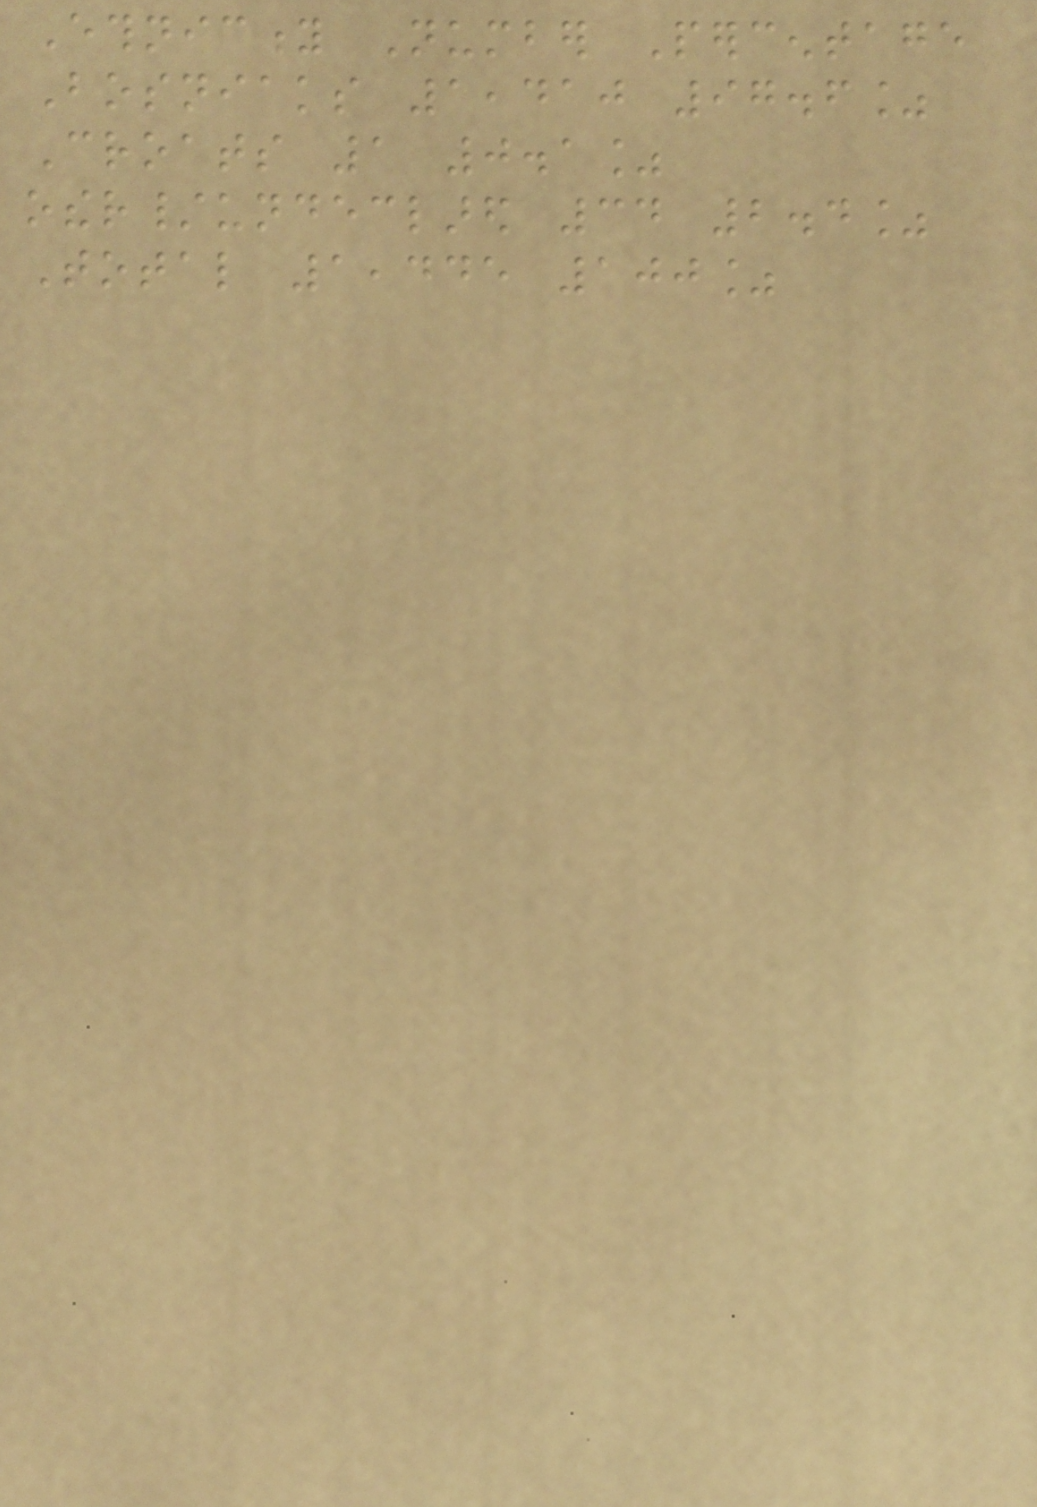Ethnicity Number Percentage
Bosniaks 1,410 97.6%
Croats 1 0.1%
other/undeclared 34 2.4%
Total 1,445 100%
